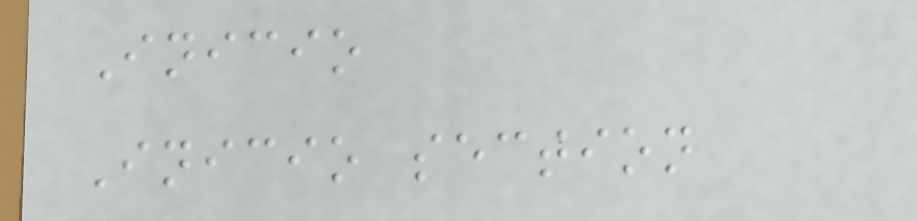Inicio
Inicio section
